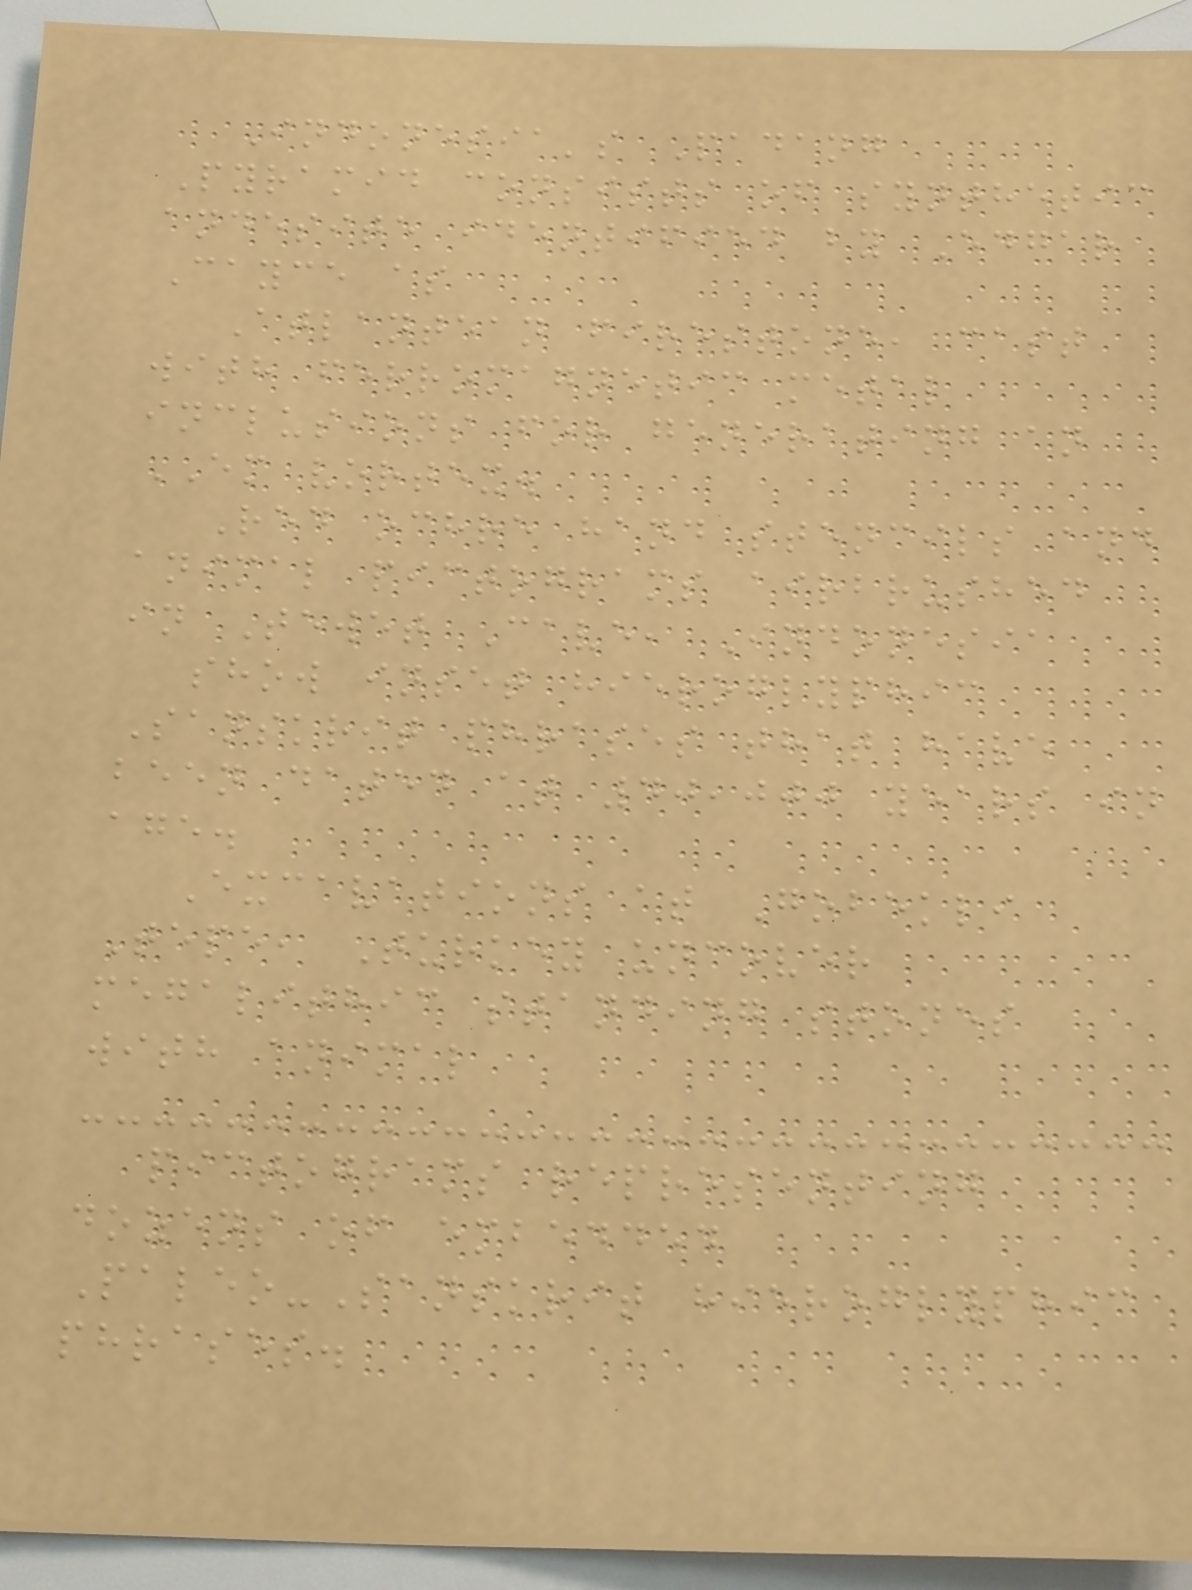Indonesia's Padang
Pyramid consists of synthetic
andesite identified by Edgar
Cayce as
Atlantean firestone, cast
with ferromagnetic metal
inclusions for generating an
EM vortex.
Red ochre hand stencils and
animal pictograms airbrushed
in Tewet Cave, Indonesia
show inset hieroglyphic
Sanskrit phrases that have
been dated at 40,000 years in
age.
Excavations at Gobekli
Tepe, Turkey uncover
megalithic standing stones
with animal
pictograms representing
dozens of embedded
Paleo-Sanskrit hieroglyphic
phrases.
